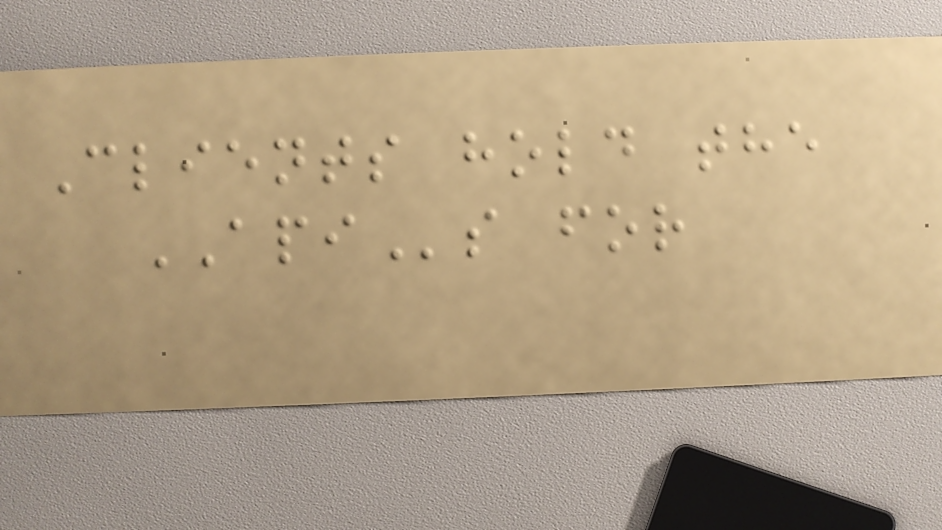Clients hold the
APIs for
